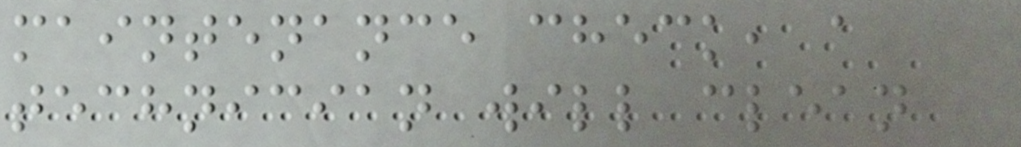maintenance check, a
technician will clean
